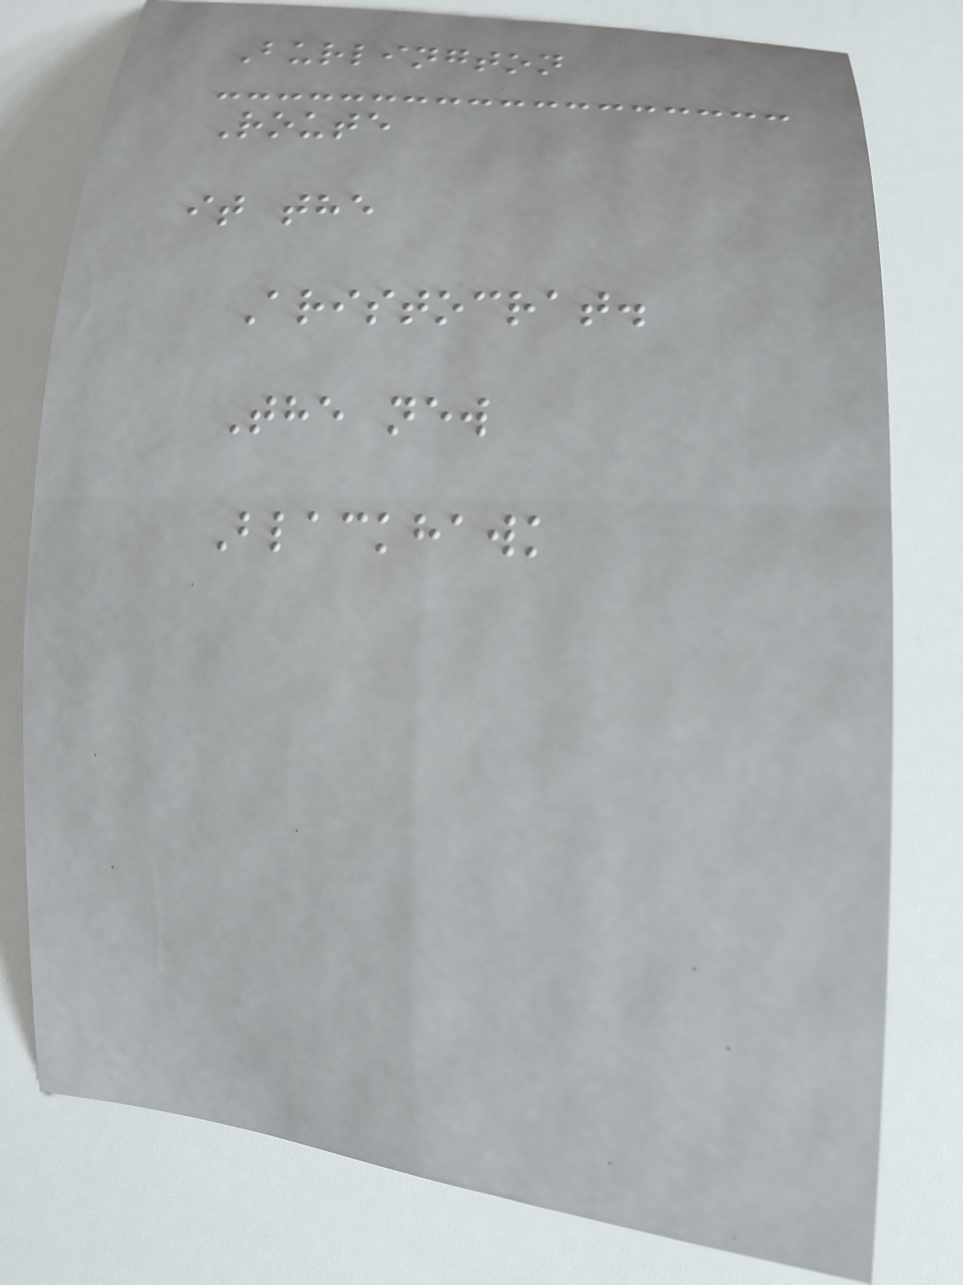Burlington
Route
it the
Aristocrat.
The new
Blackhawk
